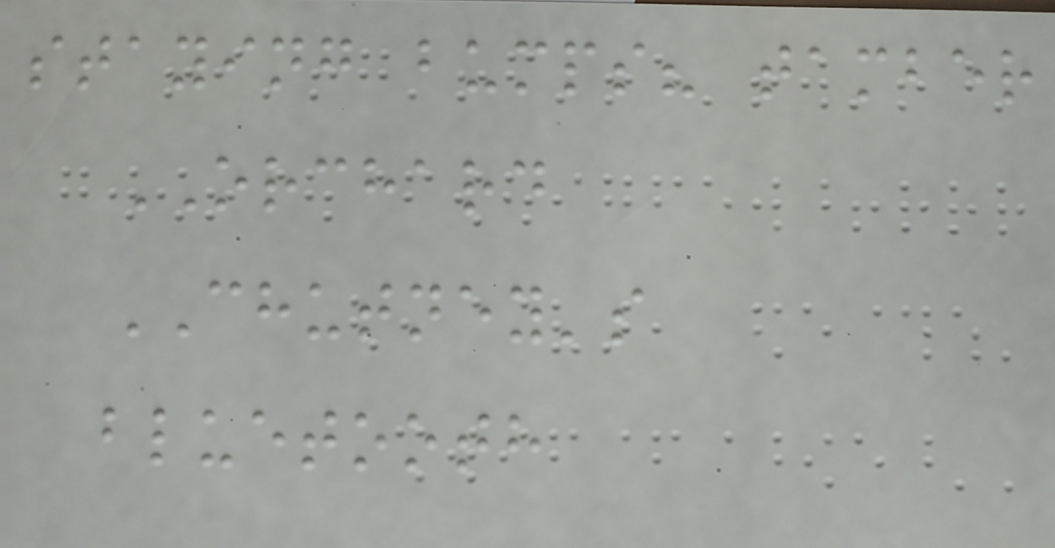staying bumps? tamber
ORCHARD
CHUTNEY's
bluetooth
